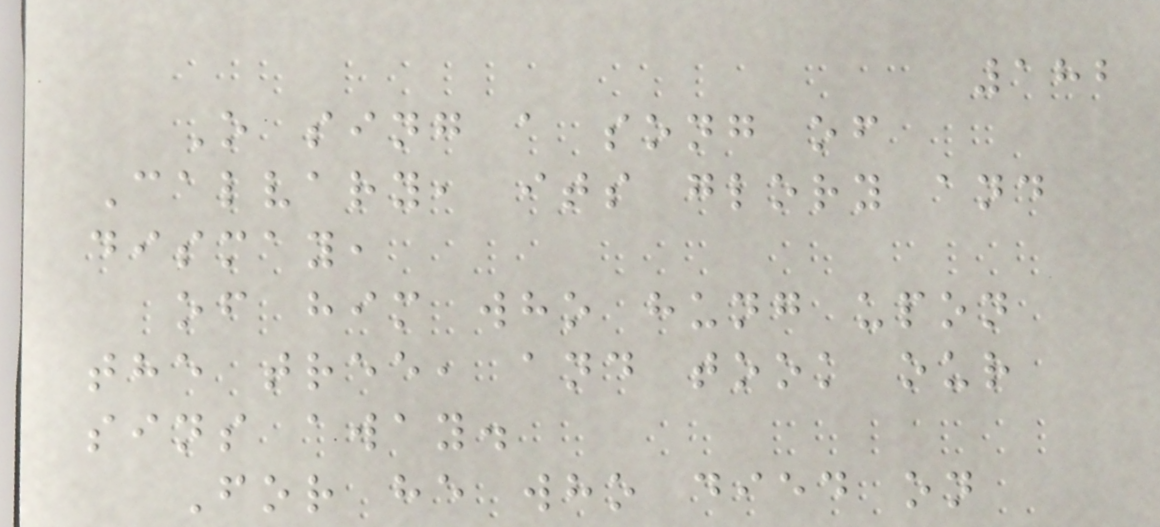182
O sing a song of
Calvary, its glory and
dismay,
of him who hung upon
the tree, and took our
sins away.
For he who died on
